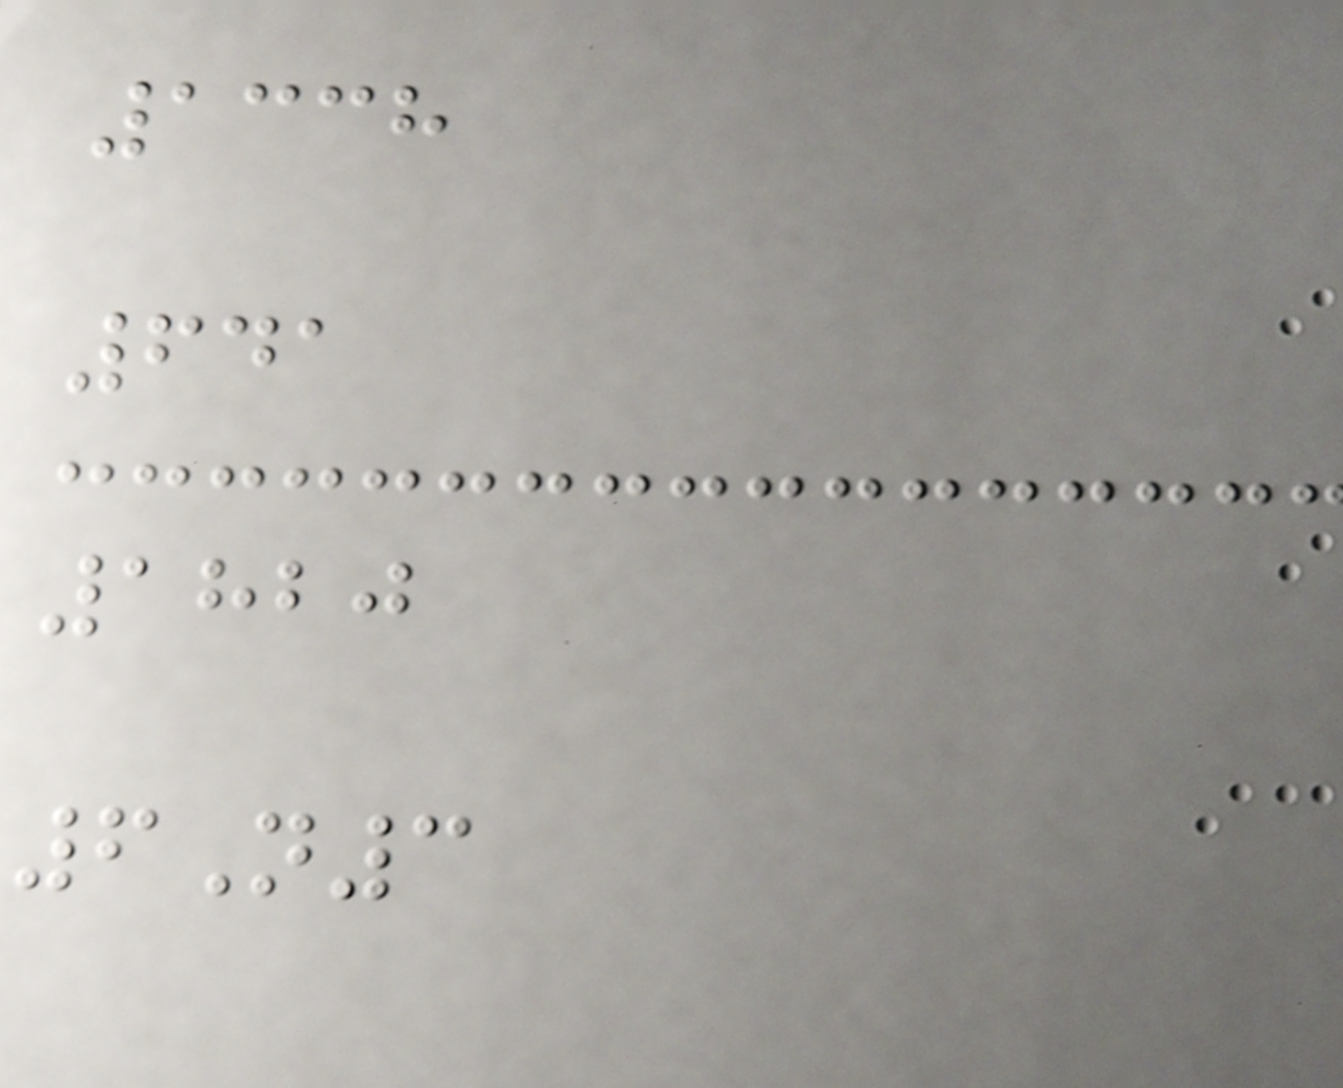1338
641
1820
6N3
